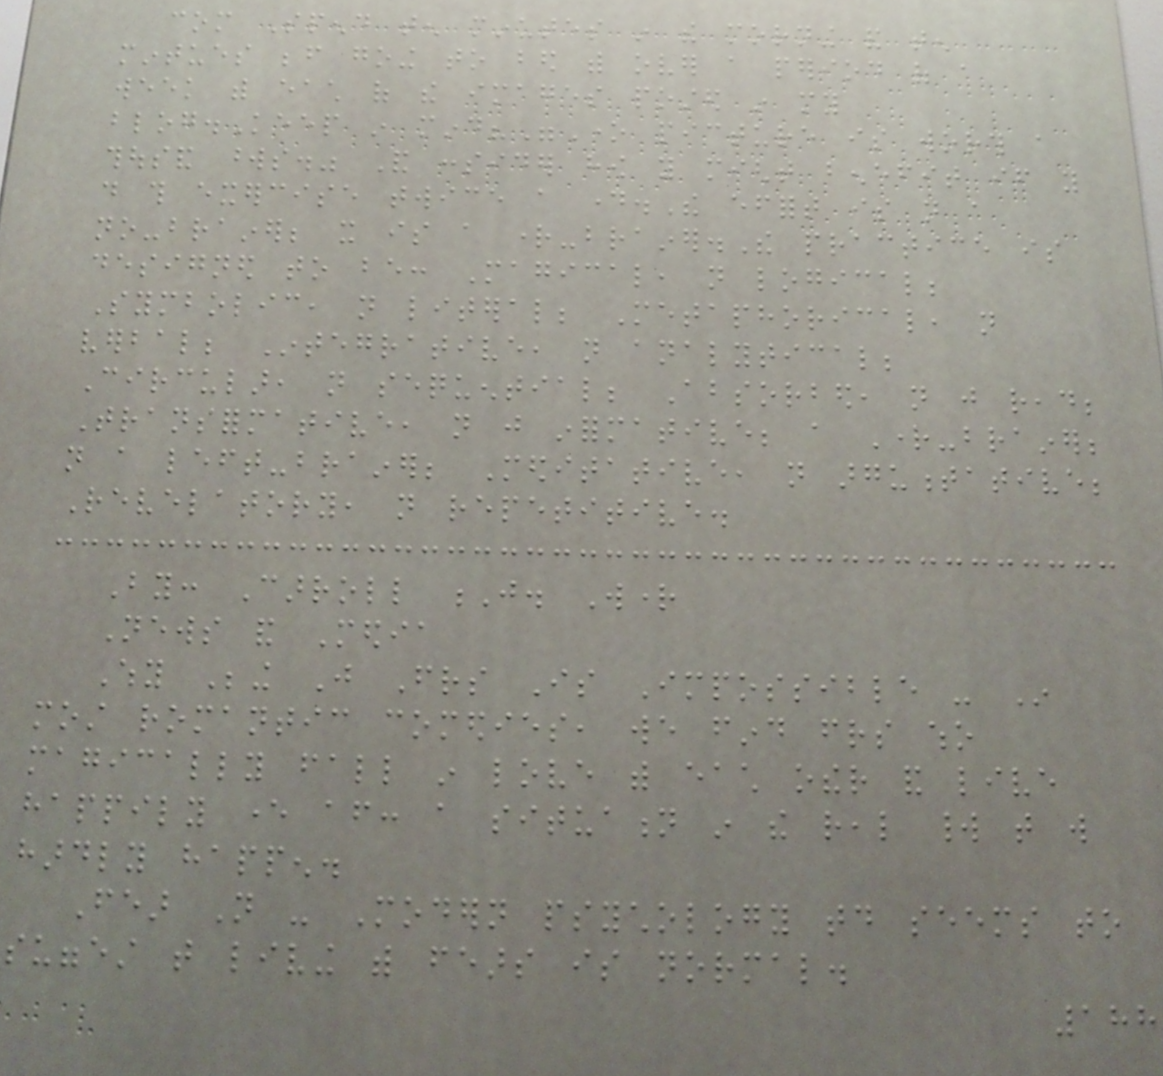com Spend ten minutes in the morning and ten
mintues before going to bed with over a period of a
week with each of the images posted in my
blog.Keep in mind?"One picture is worth a
thousand words." And consider how you might benefit if you
do this exercise twice a day.The effort is not a
no-brainer; it is a right-brainer.The practice is
designed to be: Magical, not logical;
Symbolic, not literal; Metaphorical, not
verbal; Integrative, not analytical;
Circular, not sequential; Absorbed, not just read;
Transformative, not just informative; a Right-brainer;
not a left-brainer; Meditative, not argumentative;
Revelatory, not repetitive.
By: Carroll J. Wright
News and Media
Why Being Just Friends Is Impossible - In
most romantic comedies, we find friends who
magically fall in love with each other and live
happily ever after: a situation in the real world that will
hardly happen.
Fear Not - Modern psychology today seems to
suggest that living with fears is normal.
188
